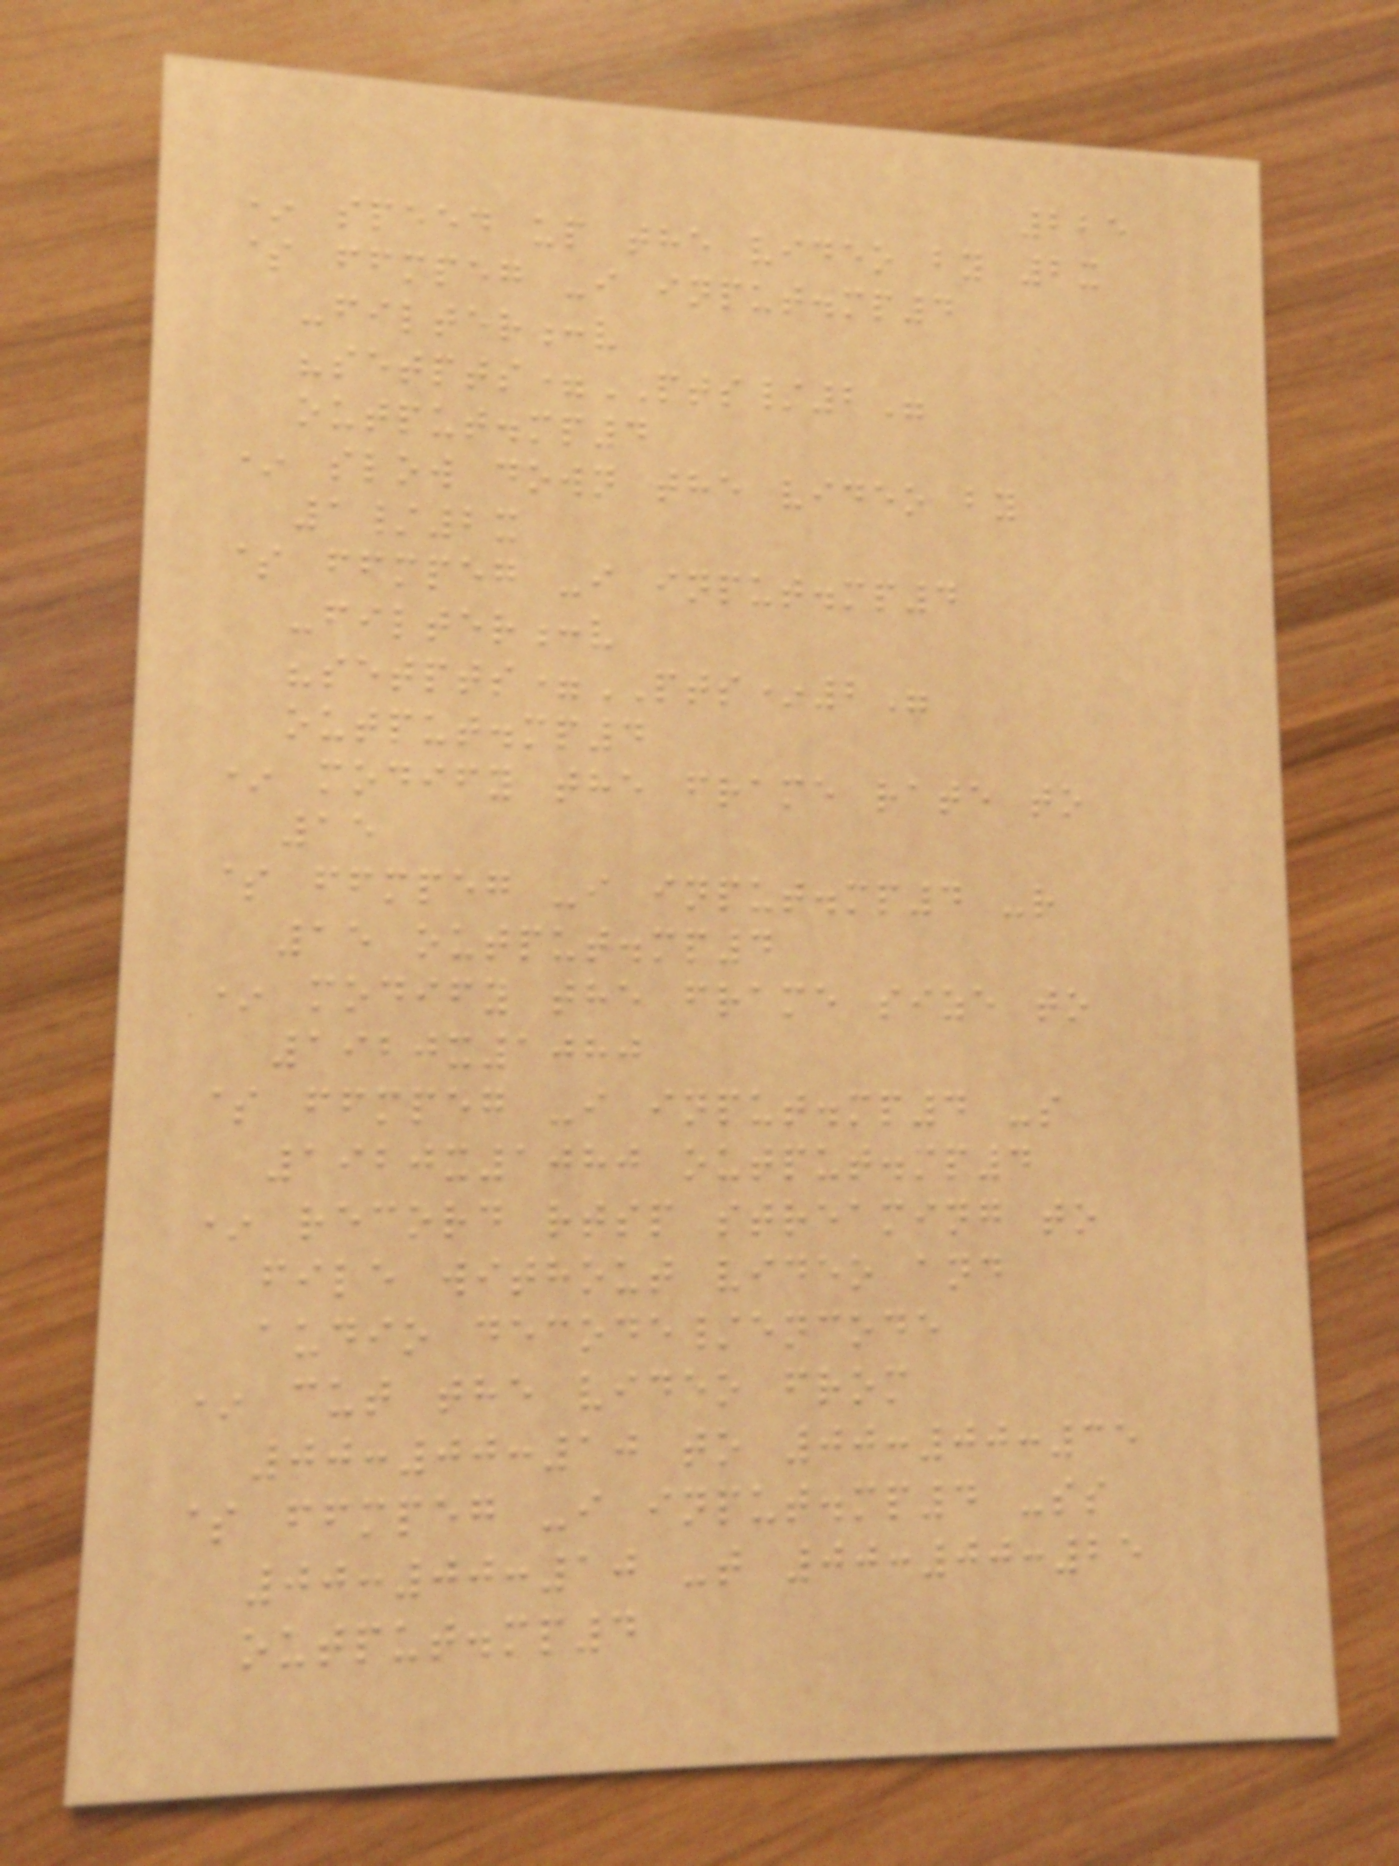225
* speed up the video by 2x
$ ffmpeg -i input.mp4
-filter:v
"setpts=PTS/2"
output.mp4
* slow down the video by
1/2x
$ ffmpeg -i input.mp4
-filter:v
"setpts=PTS*2"
output.mp4
* modify the frame rate to
15
$ ffmpeg -i input.mp4 -r
15 output.mp4
* modify the frame size to
1920x1080
$ ffmpeg -i input.mp4 -s
1920x1080 output.mp4
* record rtsp streaming to
file without video and
audio decode/encode
* cut the video from
00:00:10 to 00:00:35
$ ffmpeg -i input.mp4 -ss
00:00:10 -t 00:00:25
output.mp4
